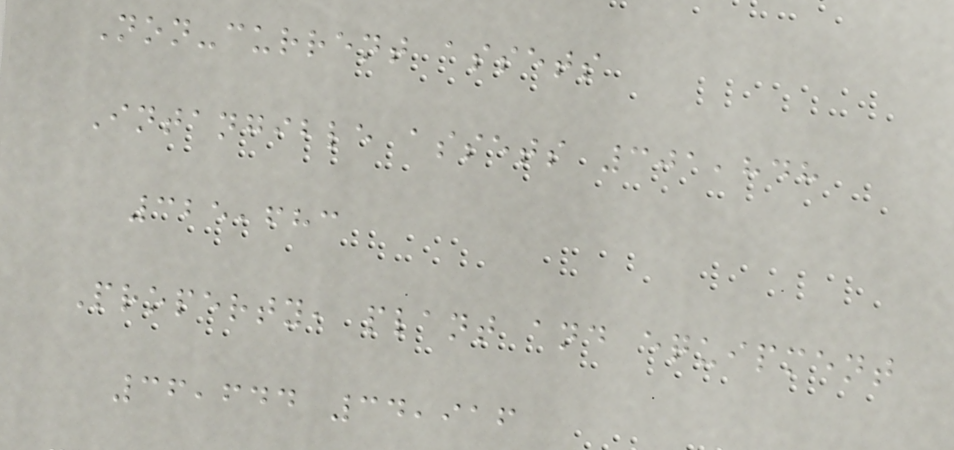Non-current assets
Intangible assets 301,848
325,683
Property, plant and equipment
36,644 34,916
